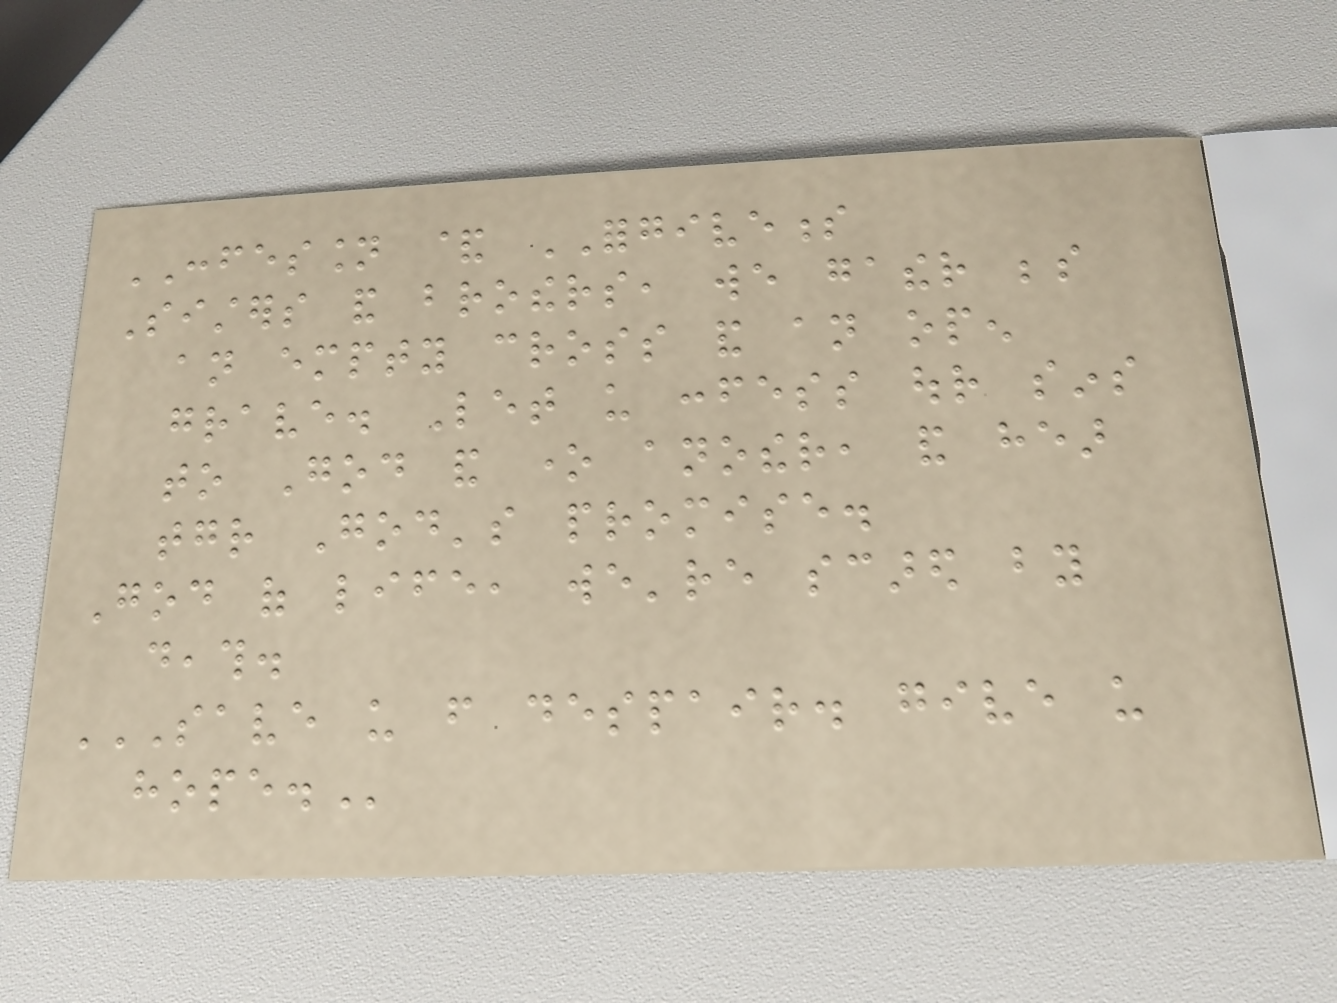CONFESSION & FORGIVENESS
Sisters and brothers, we gather beside
an empty cross and an open
grave. Let us confess our sins
to God and one another, and hear
together God's promise.
God of life, we're scared by
death.
SAVE US FROM DESPAIR. GIVE US
HOPE.
